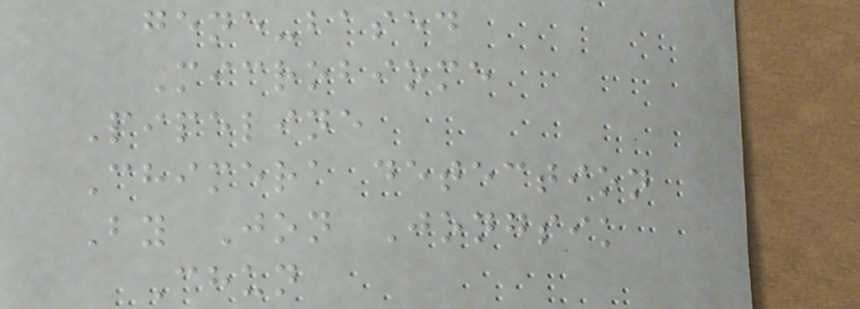gene-based
Microbiome
Pipeline
Chimera detection
By Jon Jongsik
Chun
